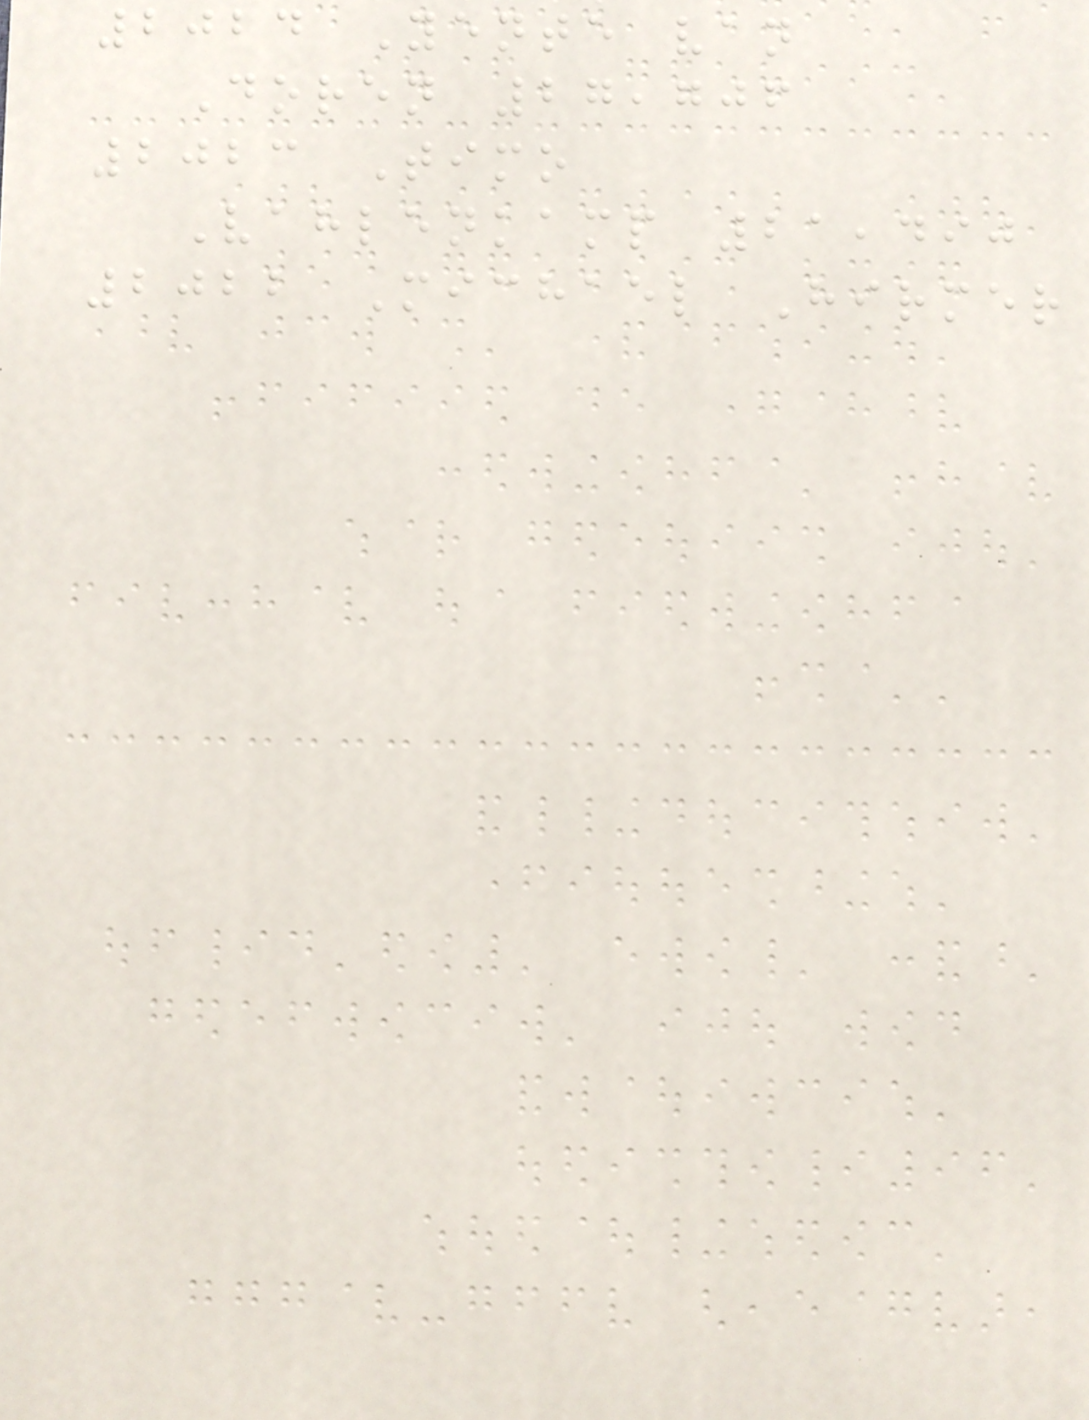2024 Yente van
Doren 27,706
2023 Timo
Vahlenkamp 21,490
2022 Michael Hirmer
